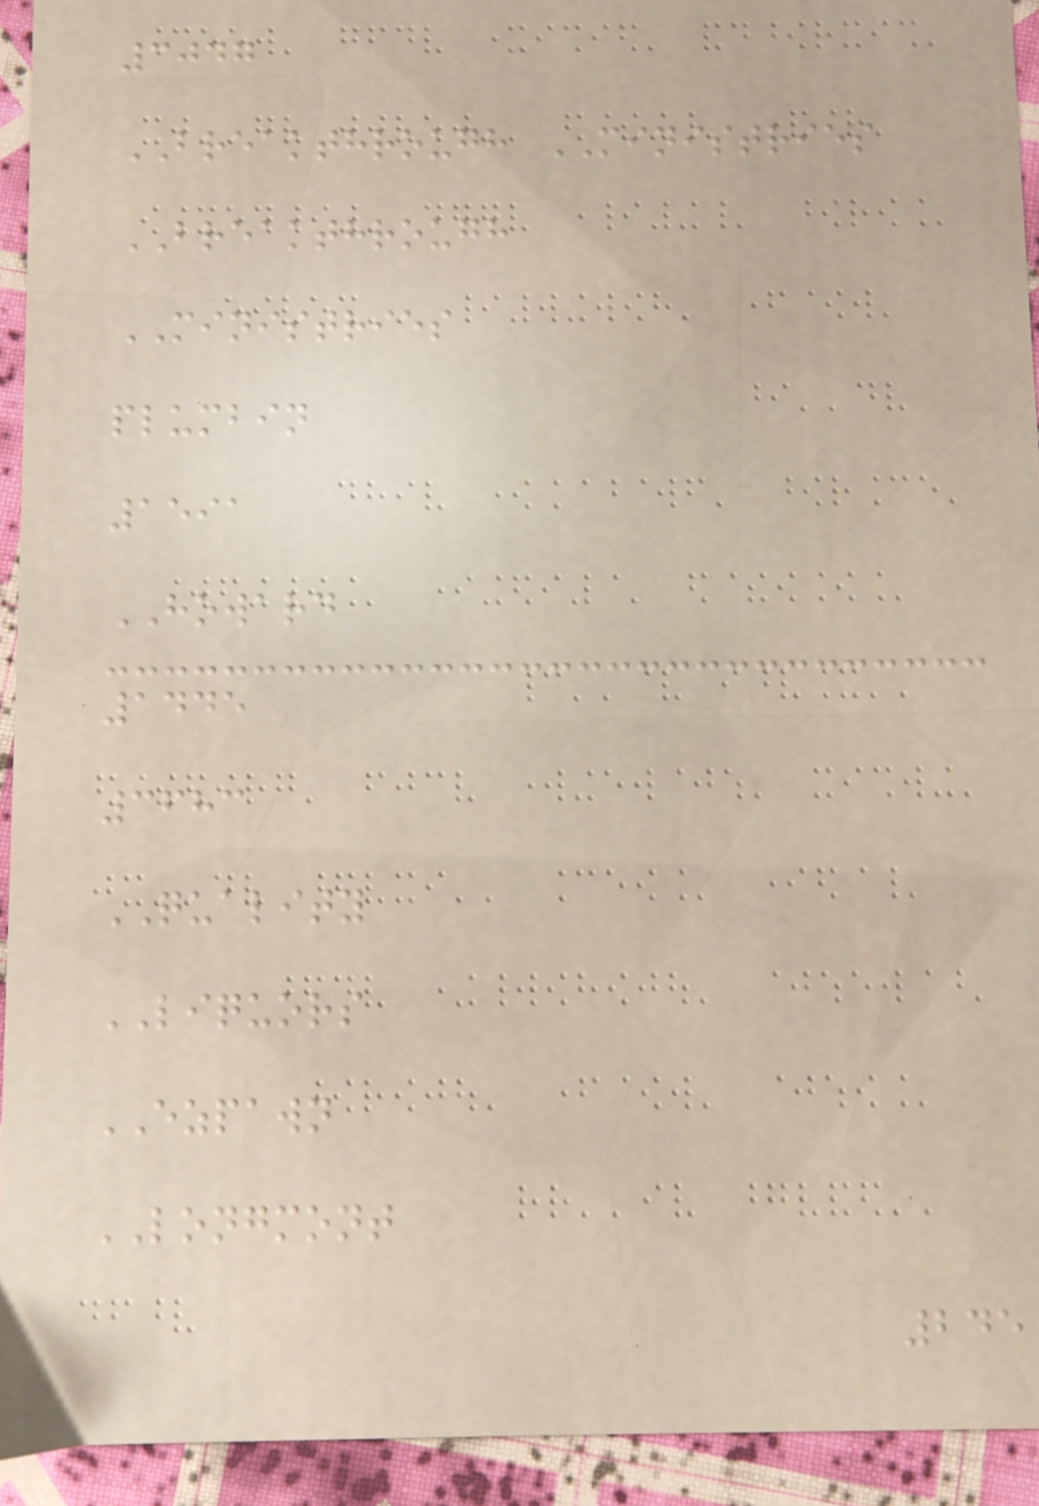3047
BREAKTHROUGH MINISTRIES
BREAKTHROUGH
MINISTRIES
plumbin
1591
HOWARD
1445
3683
QUALITY
LIQUORS
EZPAWN
LONGMONT
245
